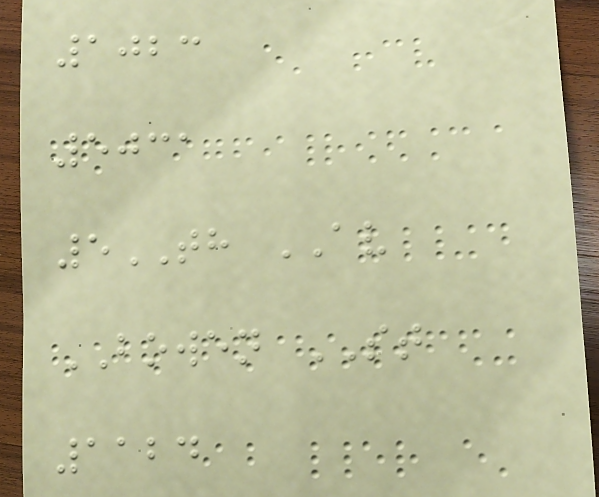1023
5031
5TH AV
BOWEN ST
1124
